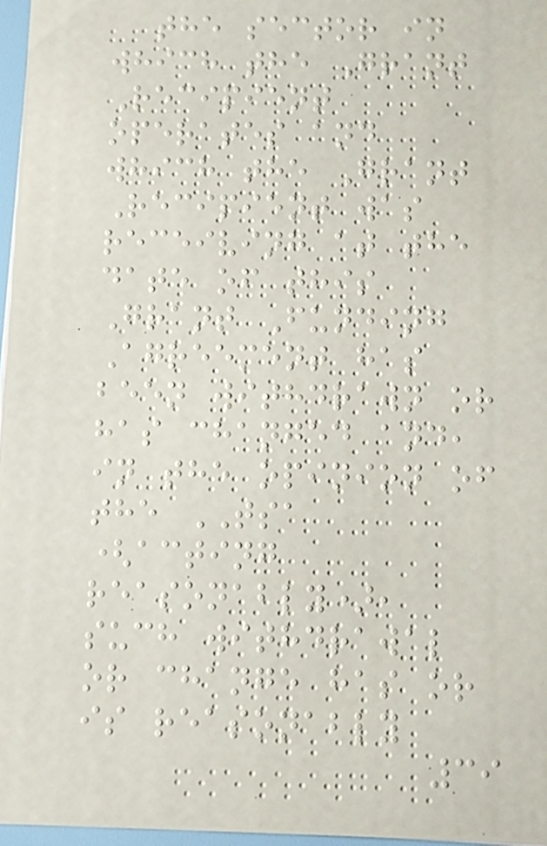the sector in
which the Grant
Recipient
operates and
which the Grant
Recipient was
receiving at the
date of this
Grant Funding
Agreement has
been withdrawn or
has changed and,
in the opinion of
the TSA
(acting
reasonably),
such withdrawal
or change has or
is reasonably
39
